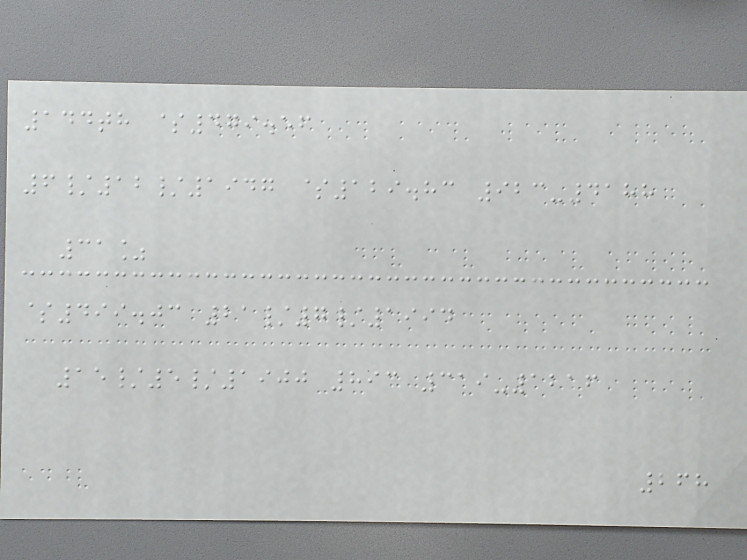144th $479.56
6/12/1947 $129.83 923-4188
31%
$499.03 21/7/1994
15/5/1900 893 319-1216
268
